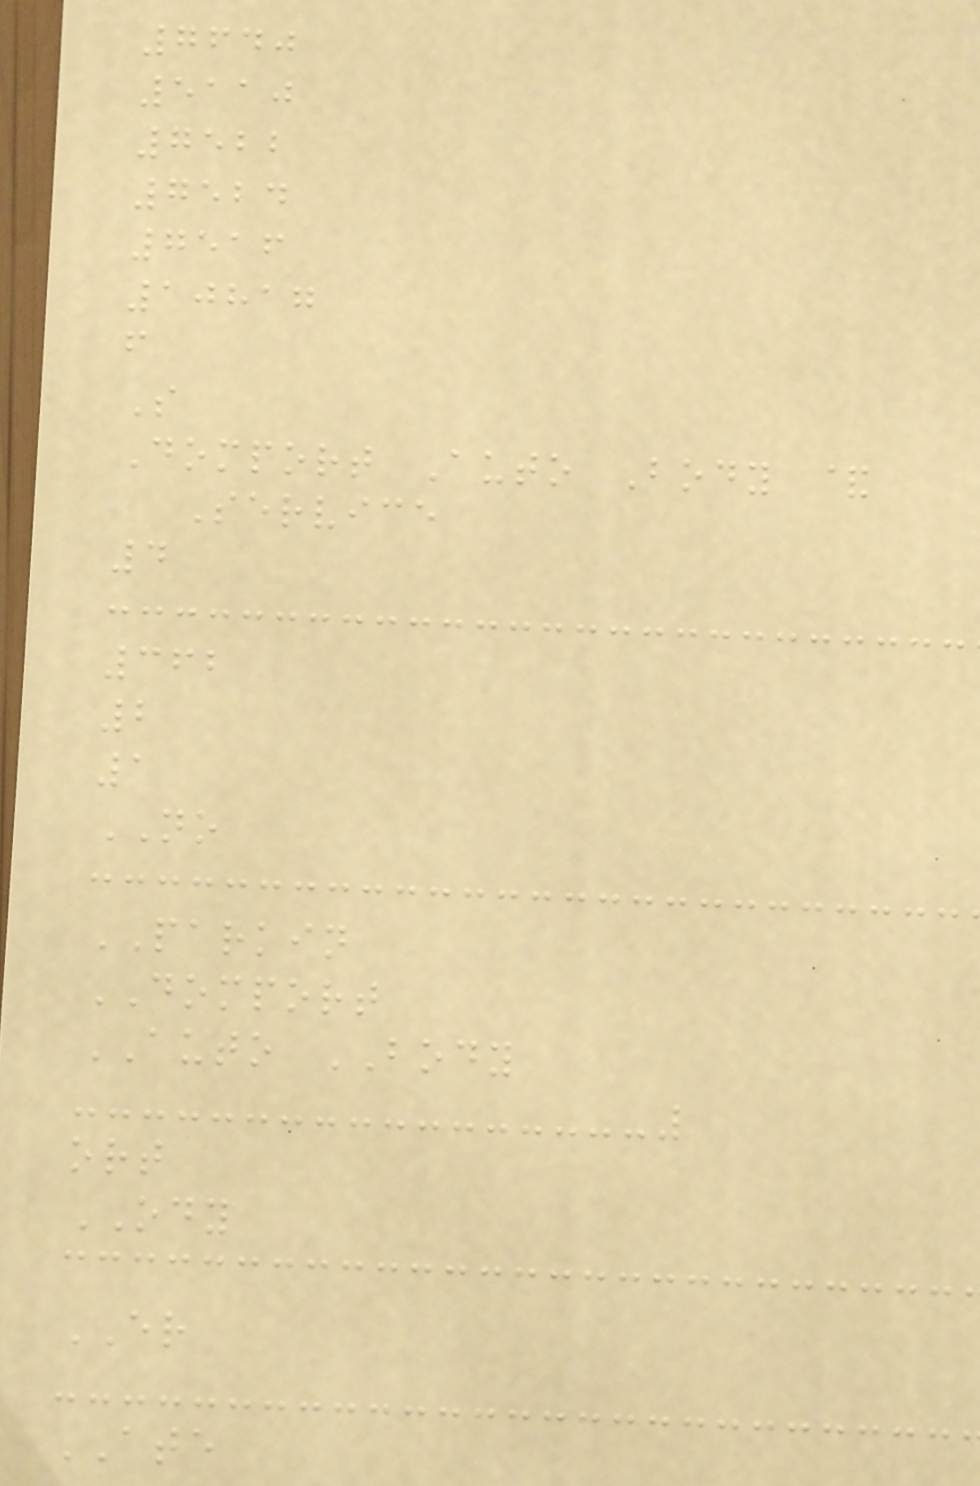7640
5110
7522
7524
7516
10817
f
S
Domport Auto Body &
Service
4
362
2
1
NO
PARKIN
DOMPORT
AUTO BODY
ort
ODY
ER
ATE
